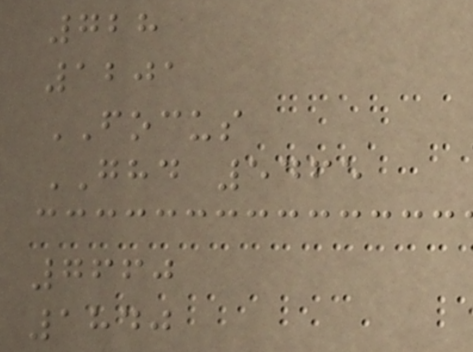728
1201
FOCUS
GHD 5465
7660
1840
